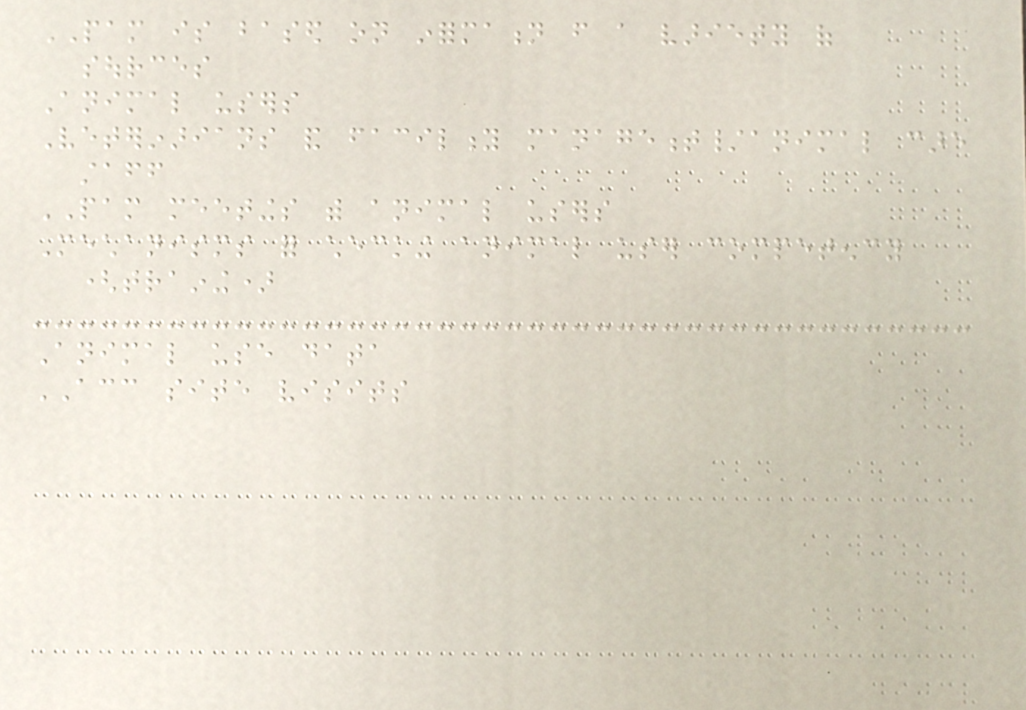PAM is based on information from a variety of
sources
Animal users
Veterinarians and facility management/animal care
staff
PAM meetings with animal users
Mechanisms for checking animal user competency
(training)
Animal use data
ACC site visits
